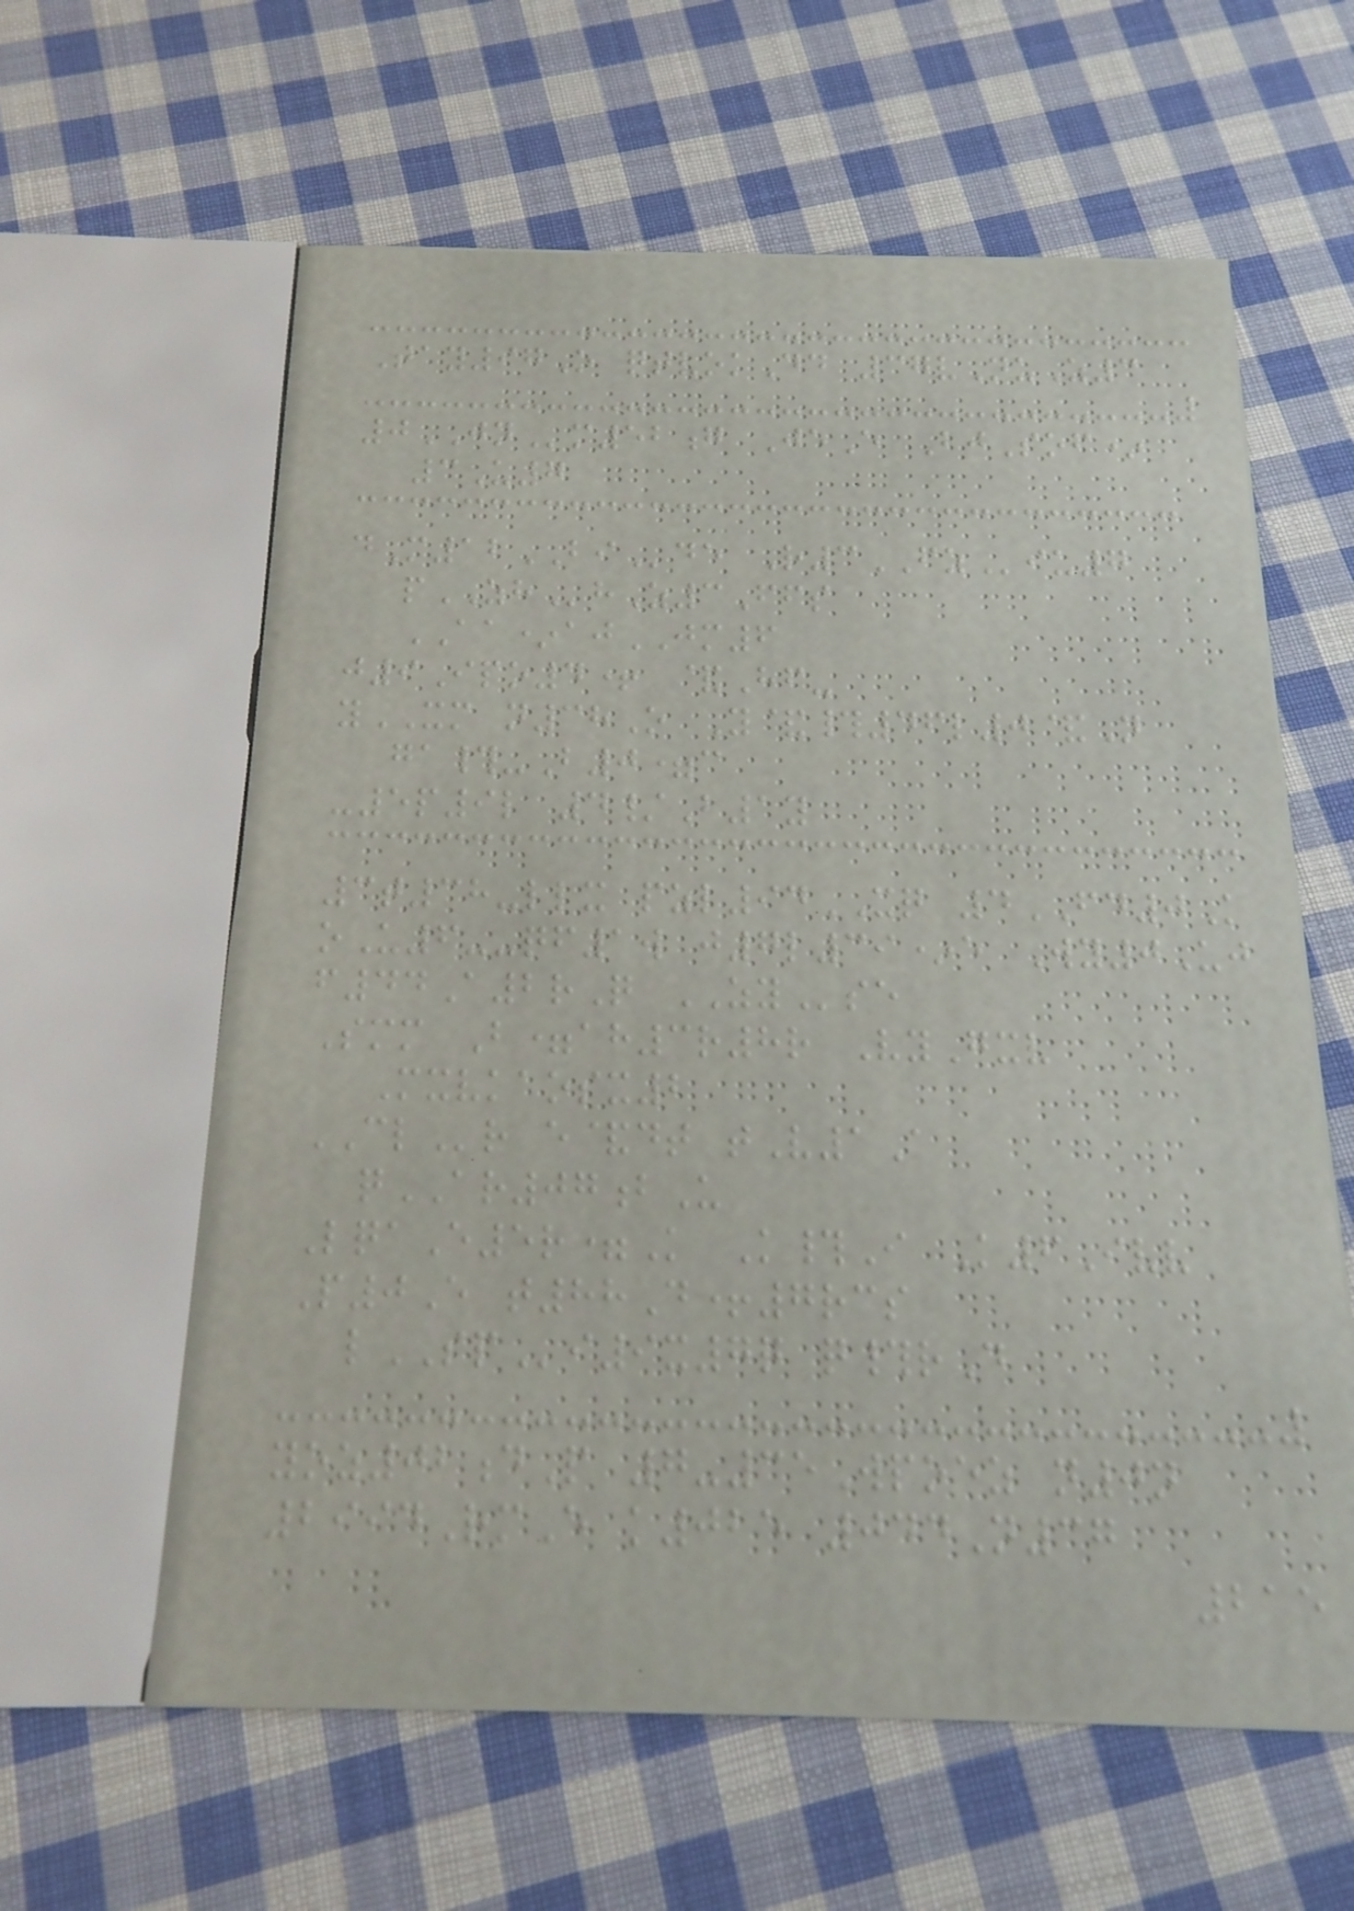Tay97O qtvokDd 37vNuZ3
0JNm52g JeE BjSof*
3U7
dM12BIde R3FZiu7
pZHhZ3Ffs
AA*ajJM6
j9Ipo4+ &Hf-
yXM n38O Y&#46l0&N
ga#-B0=c
-5p9l 4/B1y
3t38-llx pzl94XQ 4FD0K
oU6--qf1w j7l39*e Wy0Uj
f44A2rQ ZYse
Smm B=ah3r8r VyGxv
Mxvkaosx2
CLr e&dt tV1A
qAR07bU
LqaE5r=K K#I K6Ivv
P0E t88D+7rcs
lSPi9x7q q#rD
yoz02dP 7-35Wpoez n0n
2994RmE k025 044N37
215
